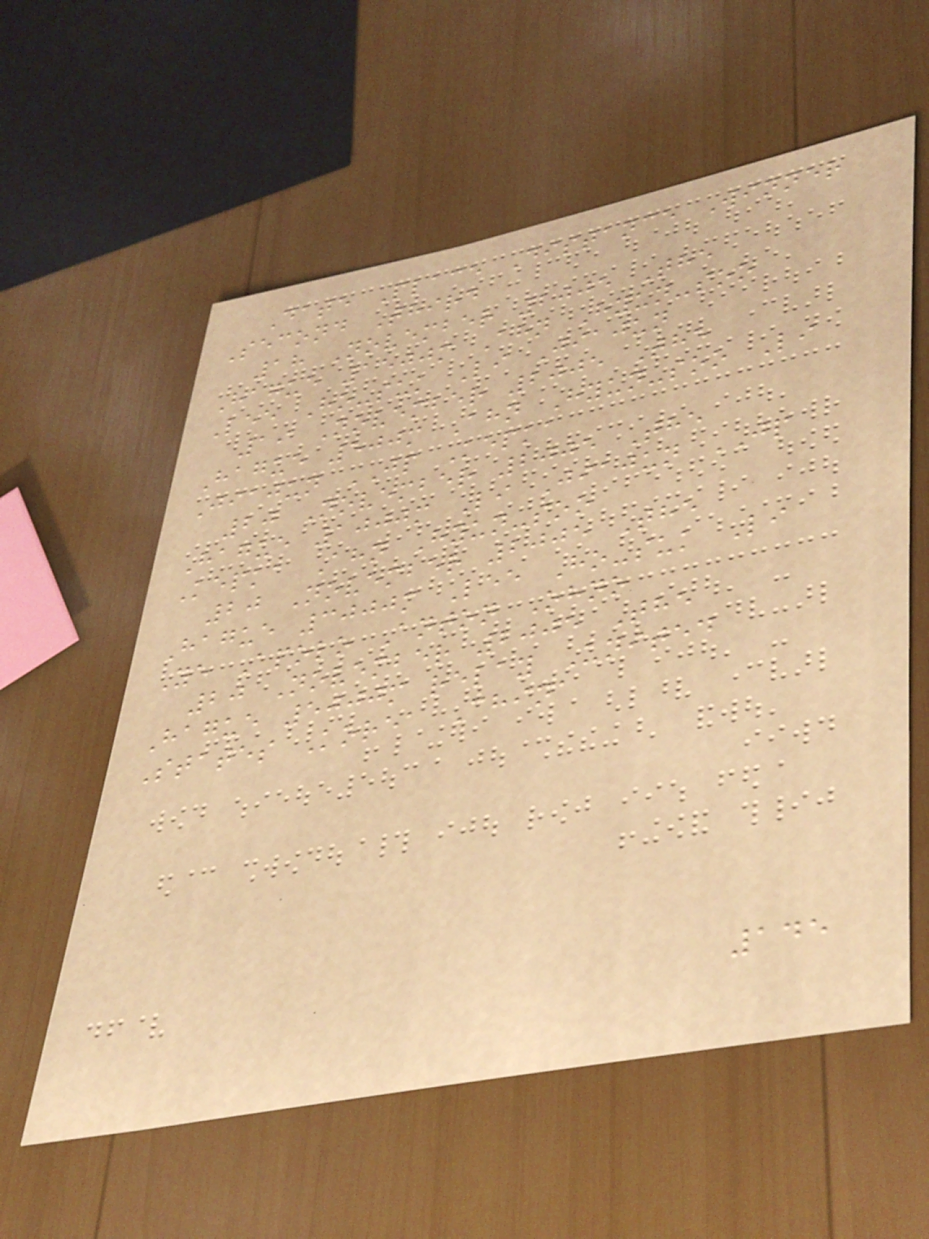Date Place Distance Winner
Second Third
18 November 2005 The
Hague 1500m Ahn Hyun-soo
Lee Ho-suk Li Jiajun
19 November 2005 The
Hague 500m Ahn Hyun-soo Li
Jiajun JP Kepka
20 November 2005 The
Hague 1000m Li Jiajun JP
Kepka Ahn Hyun-soo
20 November 2005 The
Hague 3000m Lee Ho-suk Li
Ye Apolo Anton Ohno
20 November 2005 The
Hague 5000m relay United
States Korea China
145
